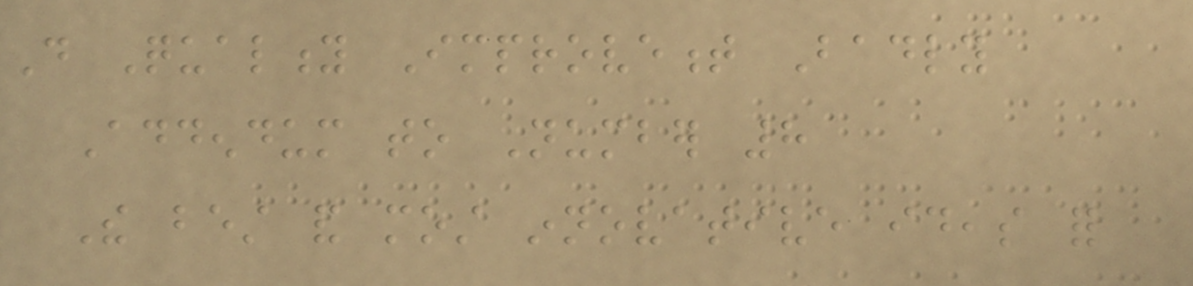Do Quality Improvement Badly
Addendum to Number 8
The best and most innovative ideas for
